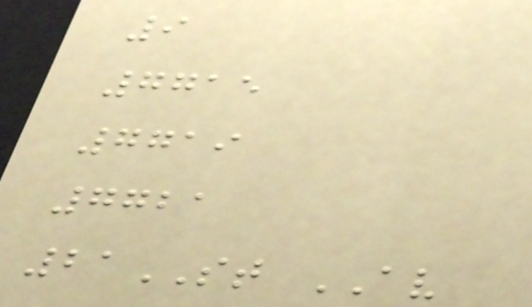9
7715
7719
7721
21ST AV
